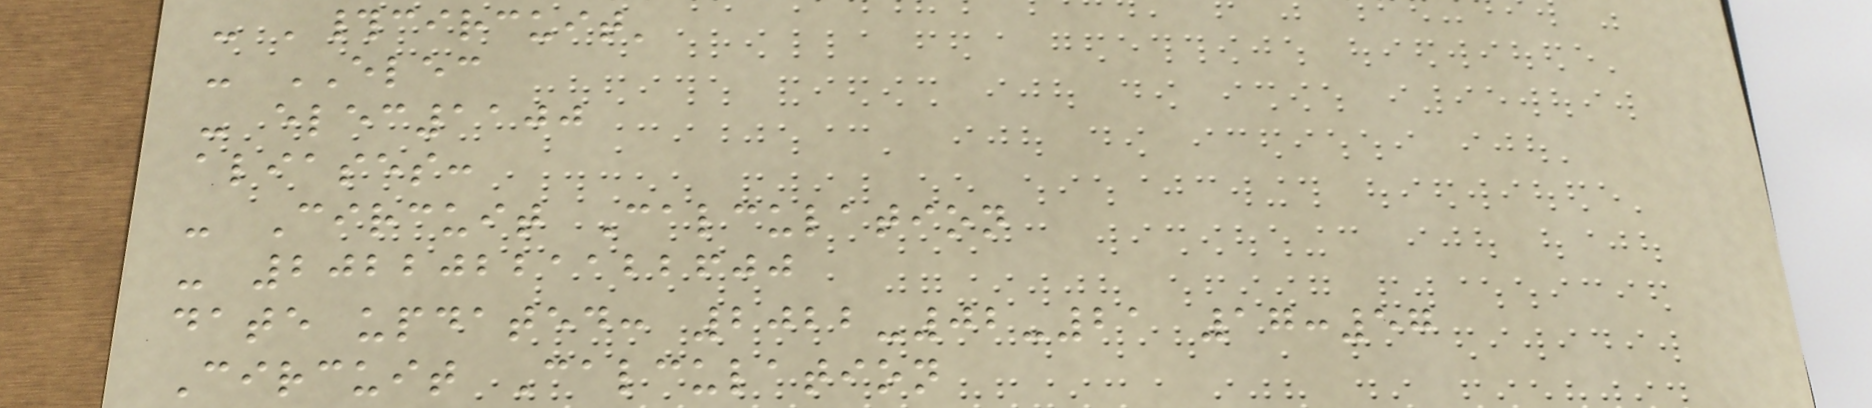- '#circuit'
- ELEC
- elec1100
aliases:
- Circuit Calculation
- 20220221122600
date updated: 2022-02-21 17:57
Circuit Calculation
